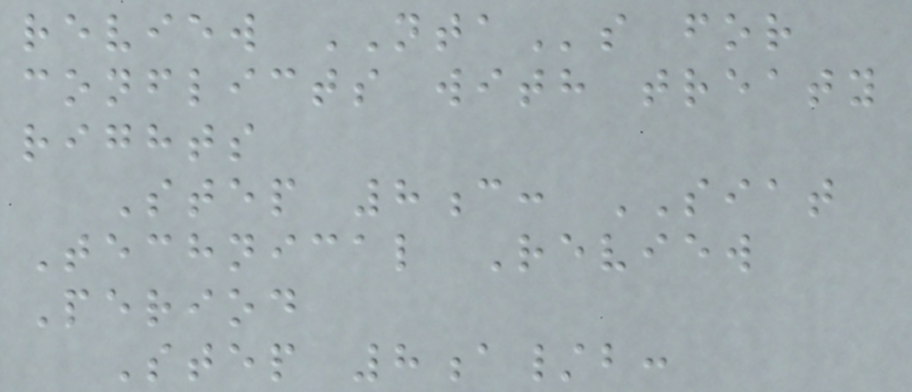review NTAs for
conflicts with treaty
rights
Step 8c: SIAT
Technical Review
Period
Step 8a/b:
